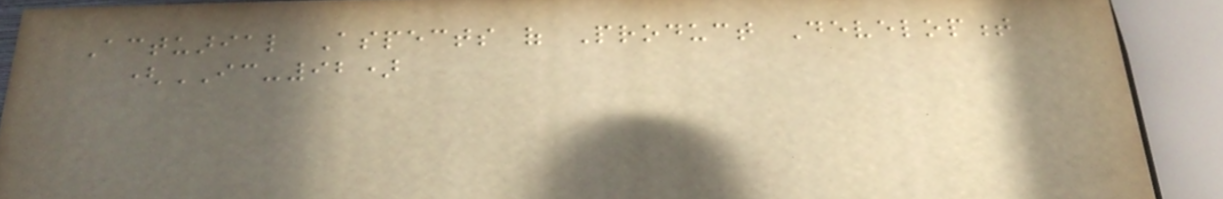Actuarial Aspects of Product Development
(IC-92)
